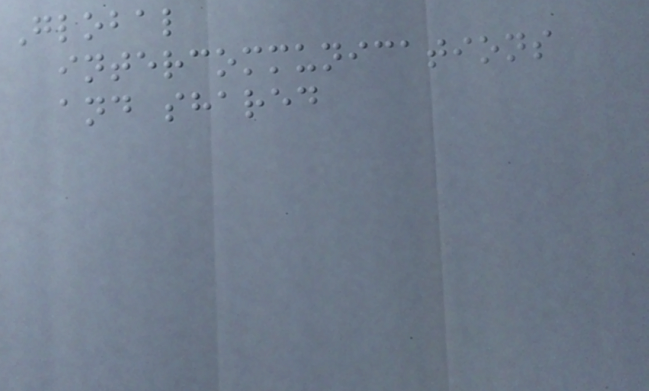Global
intercommunications
and shared
